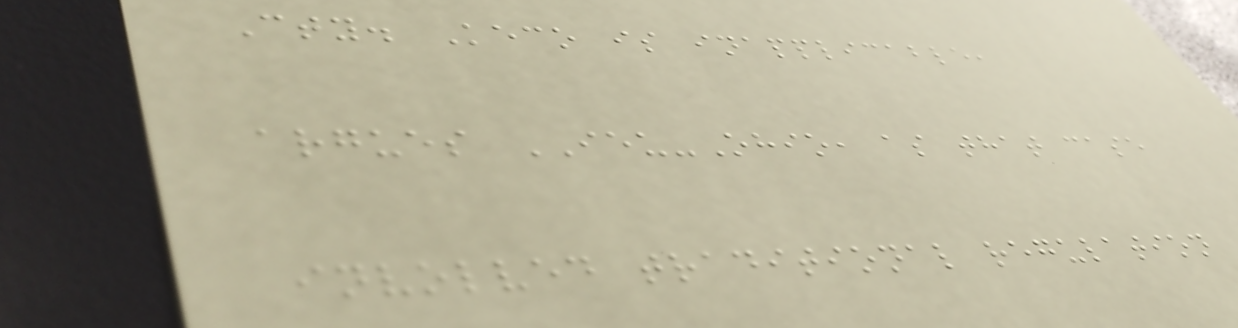Cty. Keco is inapplicable,
argues IEU-Ohio, as that case
involved traditional regulation
